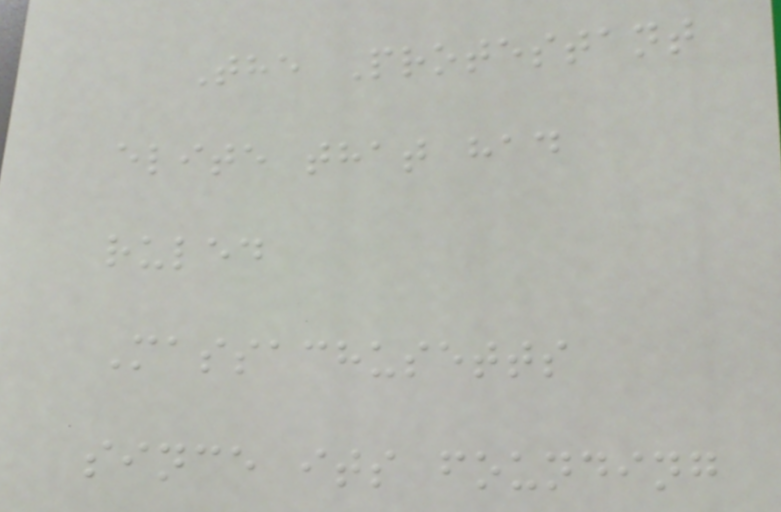The Protestant
elite that had
ruled
Massachusetts
since its founding
